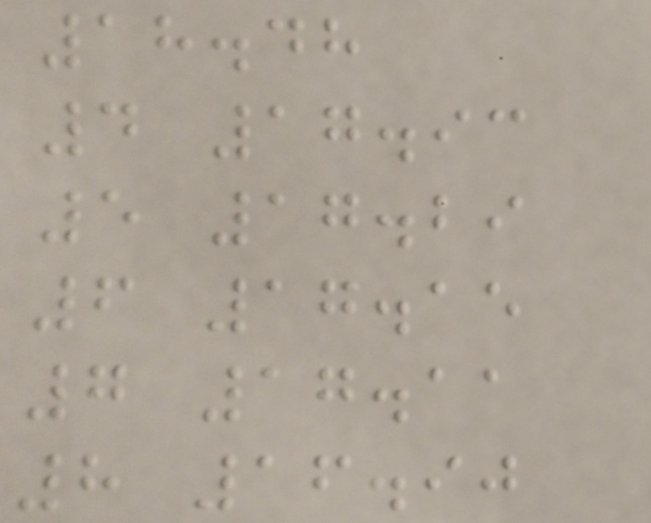18.48
4 17.93
5 17.29
6 17.15
7 17.11
8 16.90
